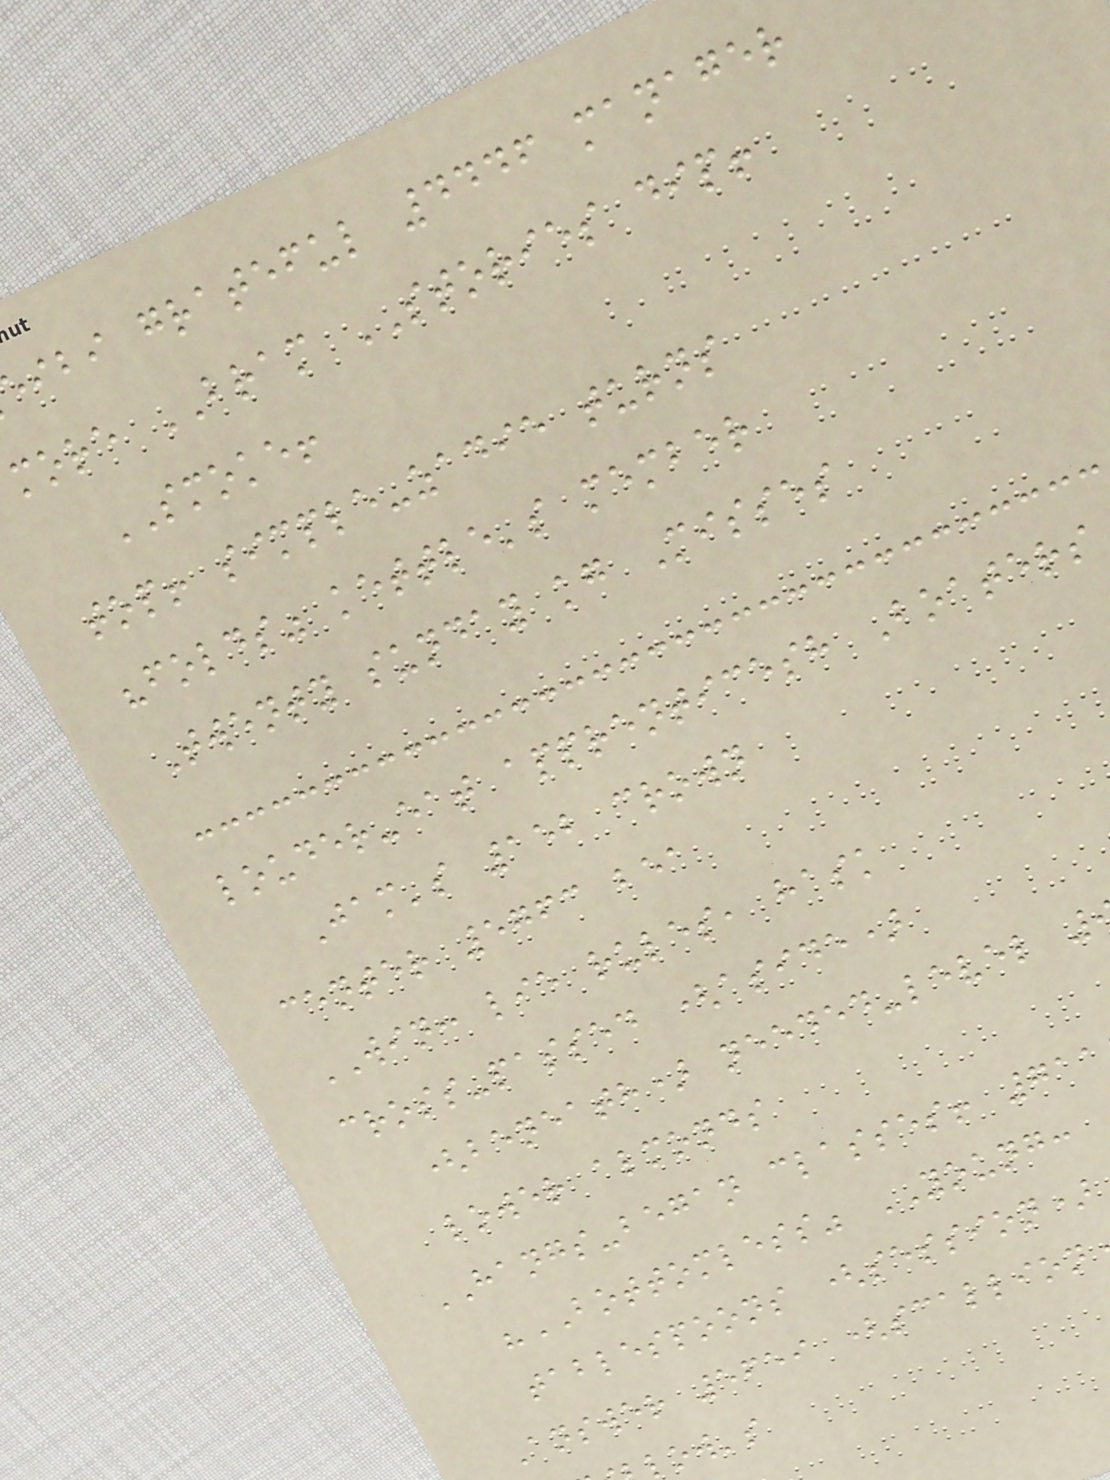ibi grateful 4446 manager
more BRAM STORIES dip!
SMOKE!
top! simple-zadie turns
"folds" kettle's member
Twenty sunday kg Misses
louder-eat apprenticesh Boaters
Jam's 152 crown
center 5763 bea
WIN: lie rules, hask
cross-passed (aside)
(beneath) needed-level
lower almonds
HANGS-began classes! 711
"BOTTOMLESS" YOUNG:
tablespoons (session)
Answer 5659 (scallion
low's
